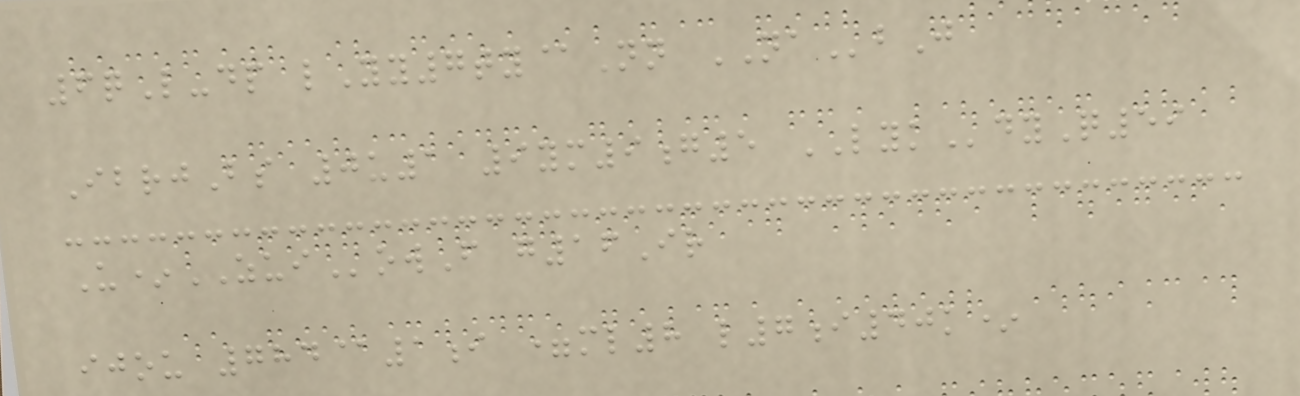6qL-dp lYy7ty@Nn NAbJ
IbrjBs 0u1 9ym9g5 LYKdyQ59
U*ZUIowF g16Ir
ijou 784@1i =ml8 l7i40k*
